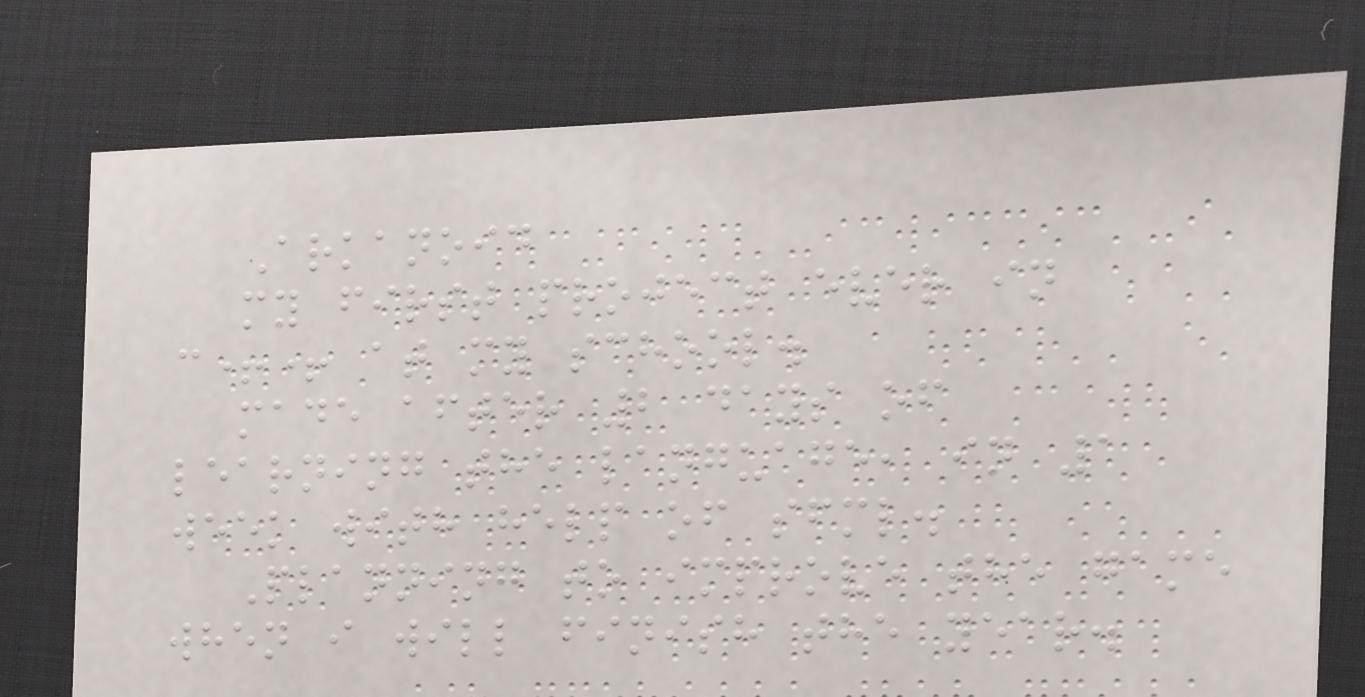Arkanoid
my first project ever in
c++ at my school.
made after 2 days of
learning the language, in 1
week with help of sfml.
Planning to improve the game
when i will finish the year.
